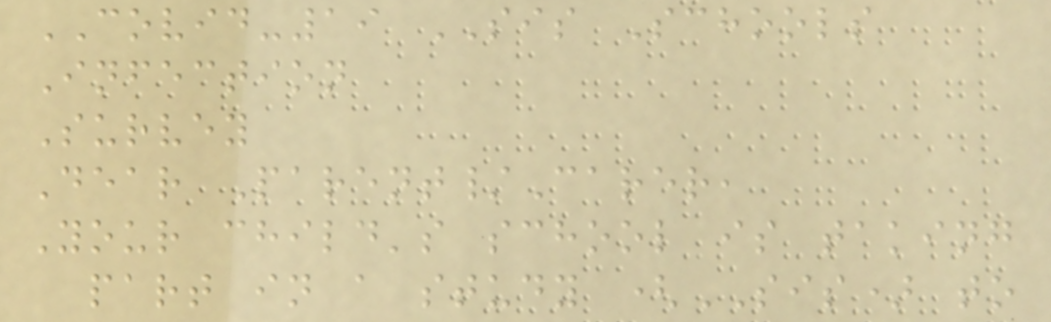COVID-19 SIS Schools
Infection
Survey
Dear Parent/Carer,
Your child's school is taking
part in a study (SIS) to
